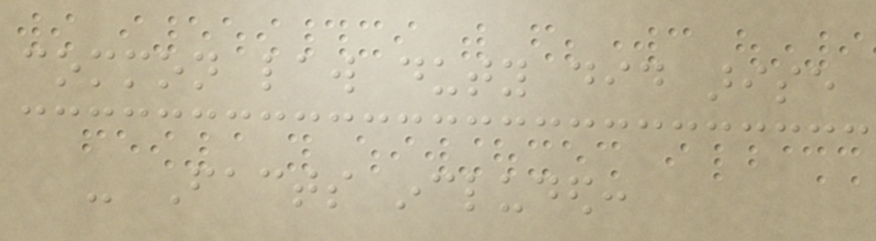common law duty did arise
- Facts included:
